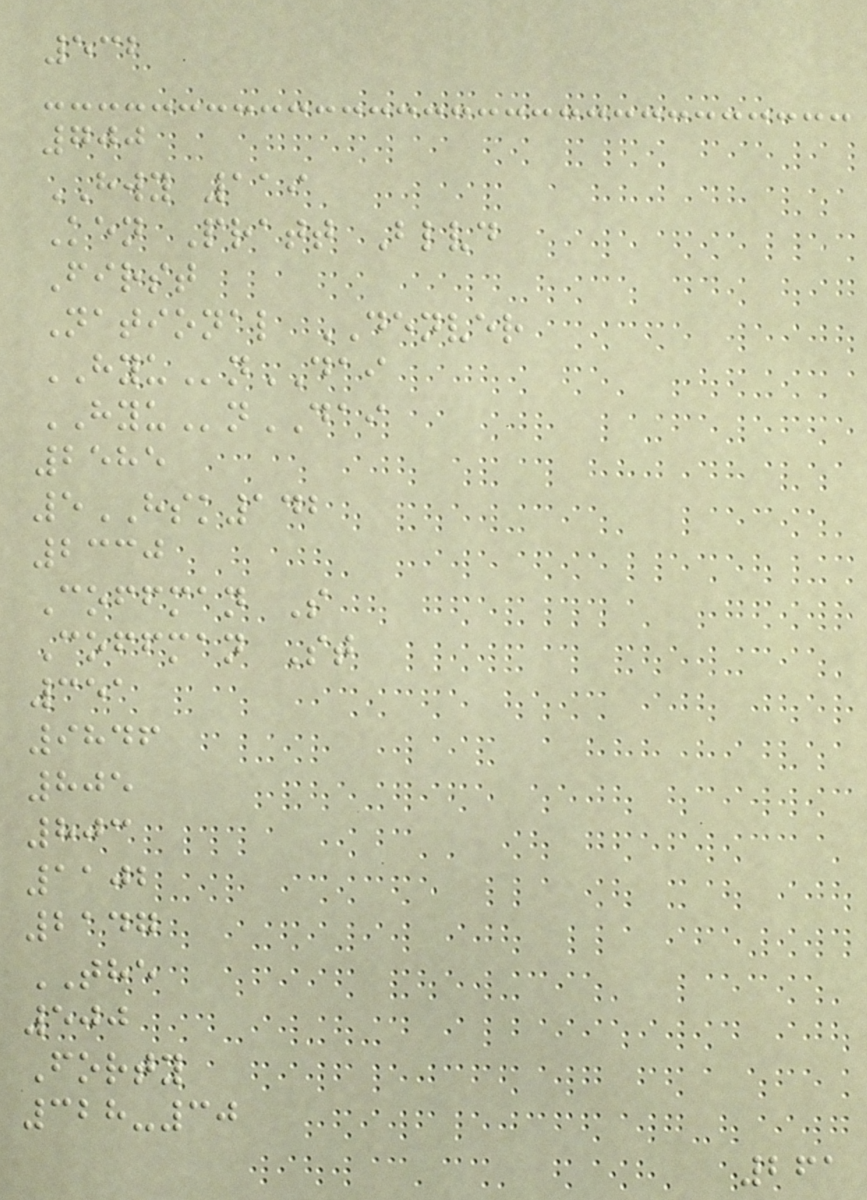532
700
HWY 119
Ken Pratt Blvd
First
National DENVER
HYUnDAI
HYUnDAI
2585
5HSK142
2330
Coffman S
Coffman St
351
9846
805
803
1102
2147
THE
500
Forty
328-30
261
